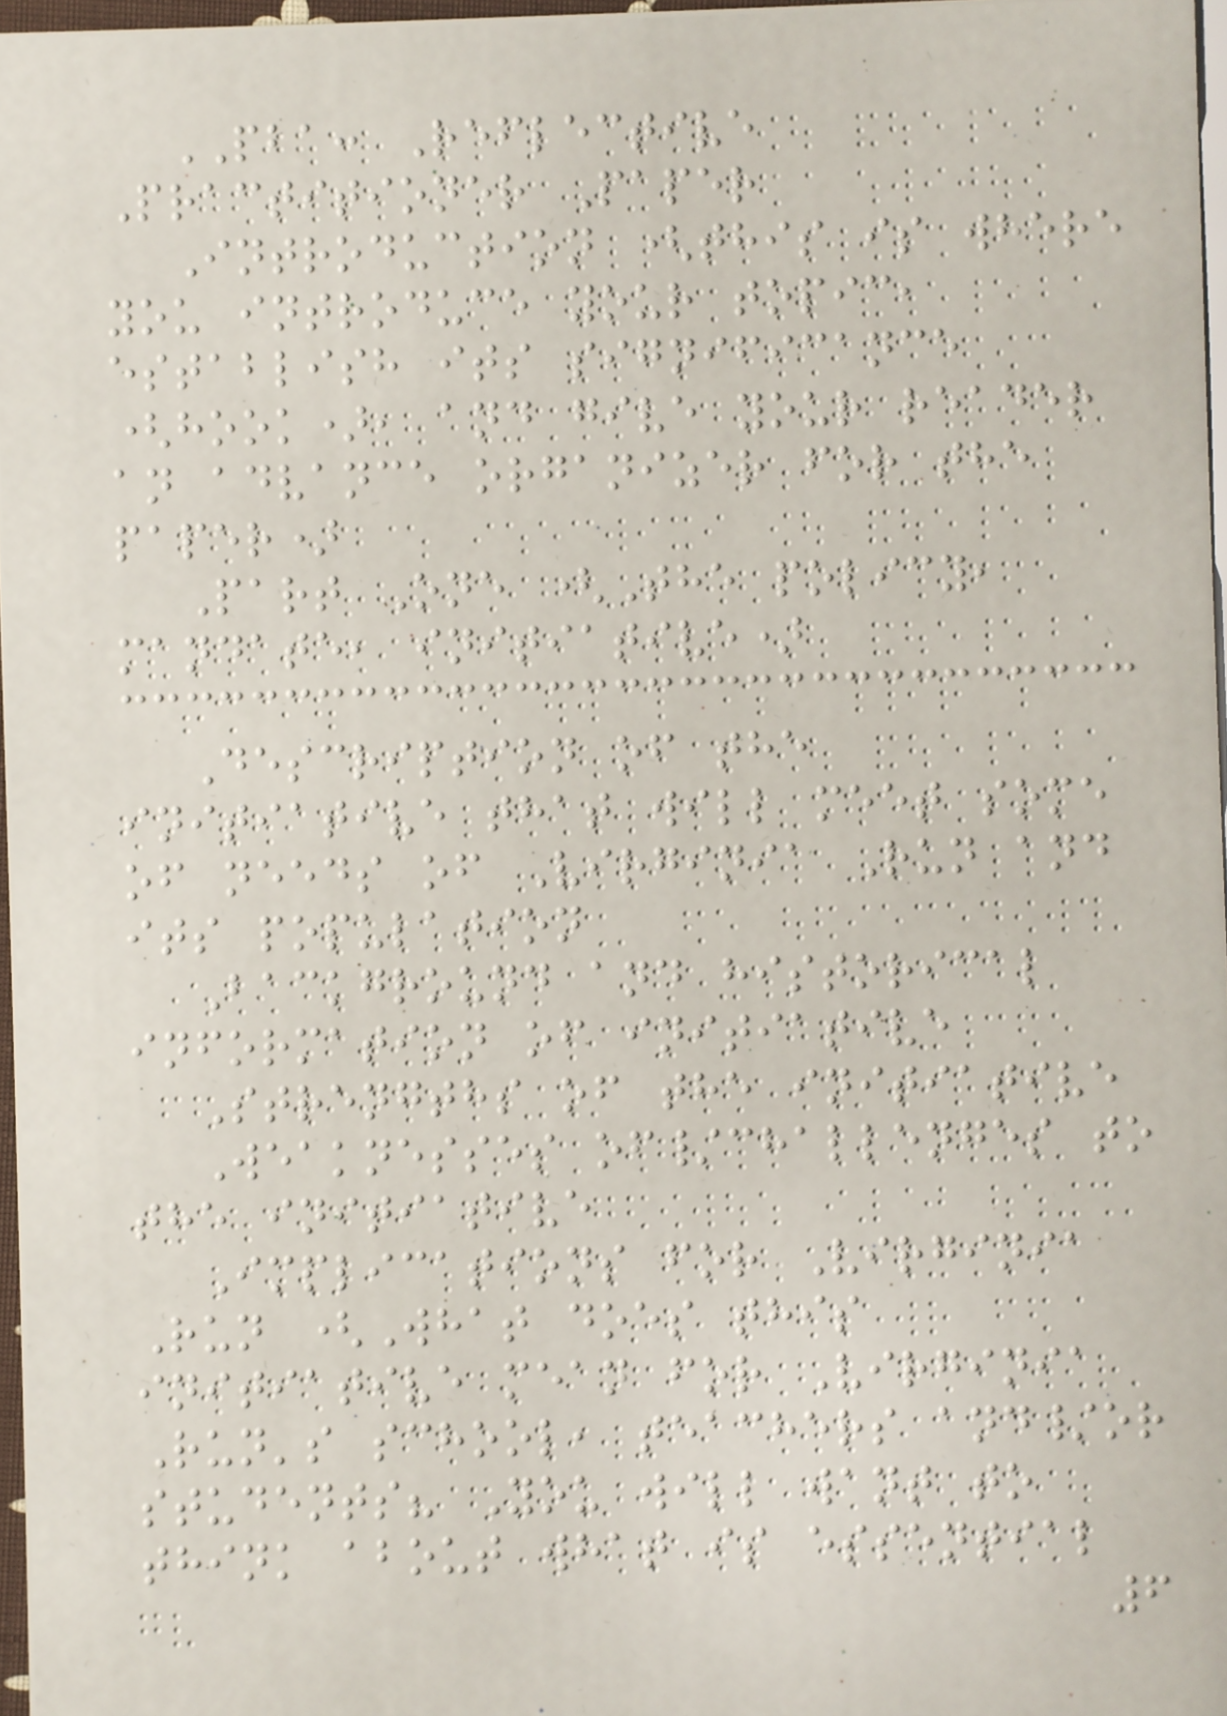PBA: Reflective
Practitioner Paper
Introduction (this is where
you introduce your topic,
establish its significance
(hook), and give your reader
an advance organizer for the
paper)
Part One (The policy,
mandate, initiative)
Description of the
initiative that will meet some
of needs of Virginia Run and
its population
Background and historical
information of initiative
Strengths of the initiative
Weaknesses of/challenges to
the initiative
Implications for Virginia
Run (What does this
initiative mean for Virginia
Run's school, teachers and/or
students? You will want to
think about what is essential
6
